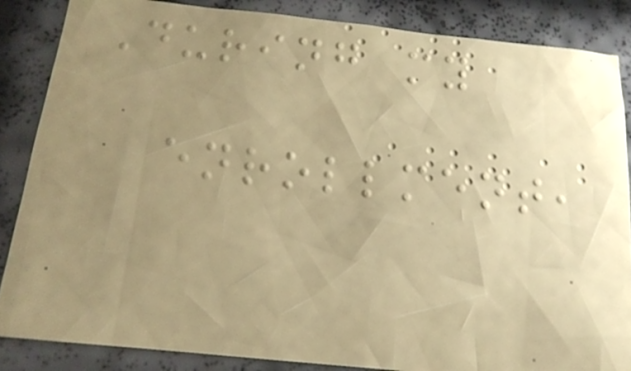During my
enrollment,
